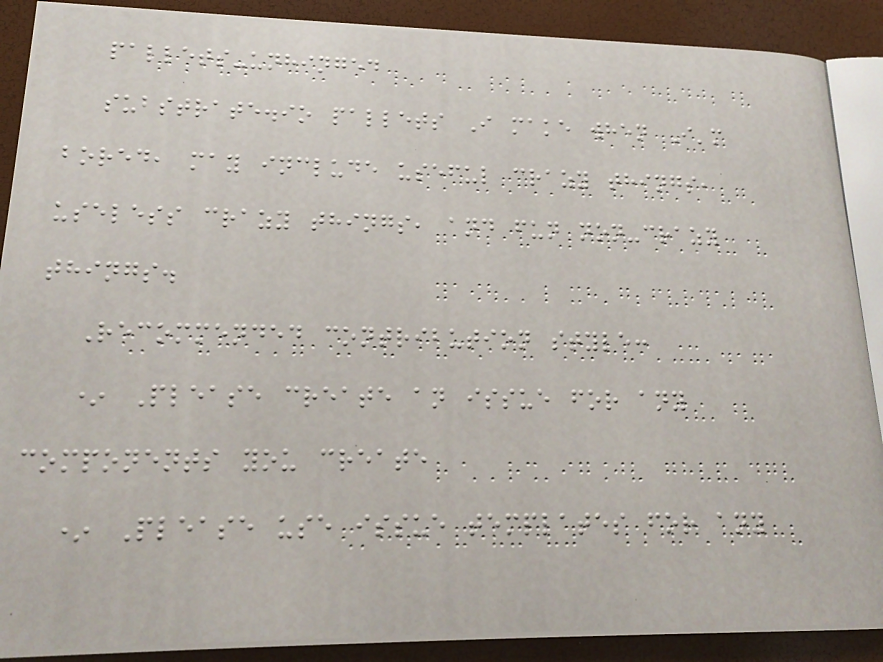pallets-unhinged
substrate.io pallets I make when I'm
bored, may include useful crazy things,
useless crazy things, and fun non-crazy
things.
Recommended contribution style:
* Please create an issue for any
components you create
* Please use issue templates for any
